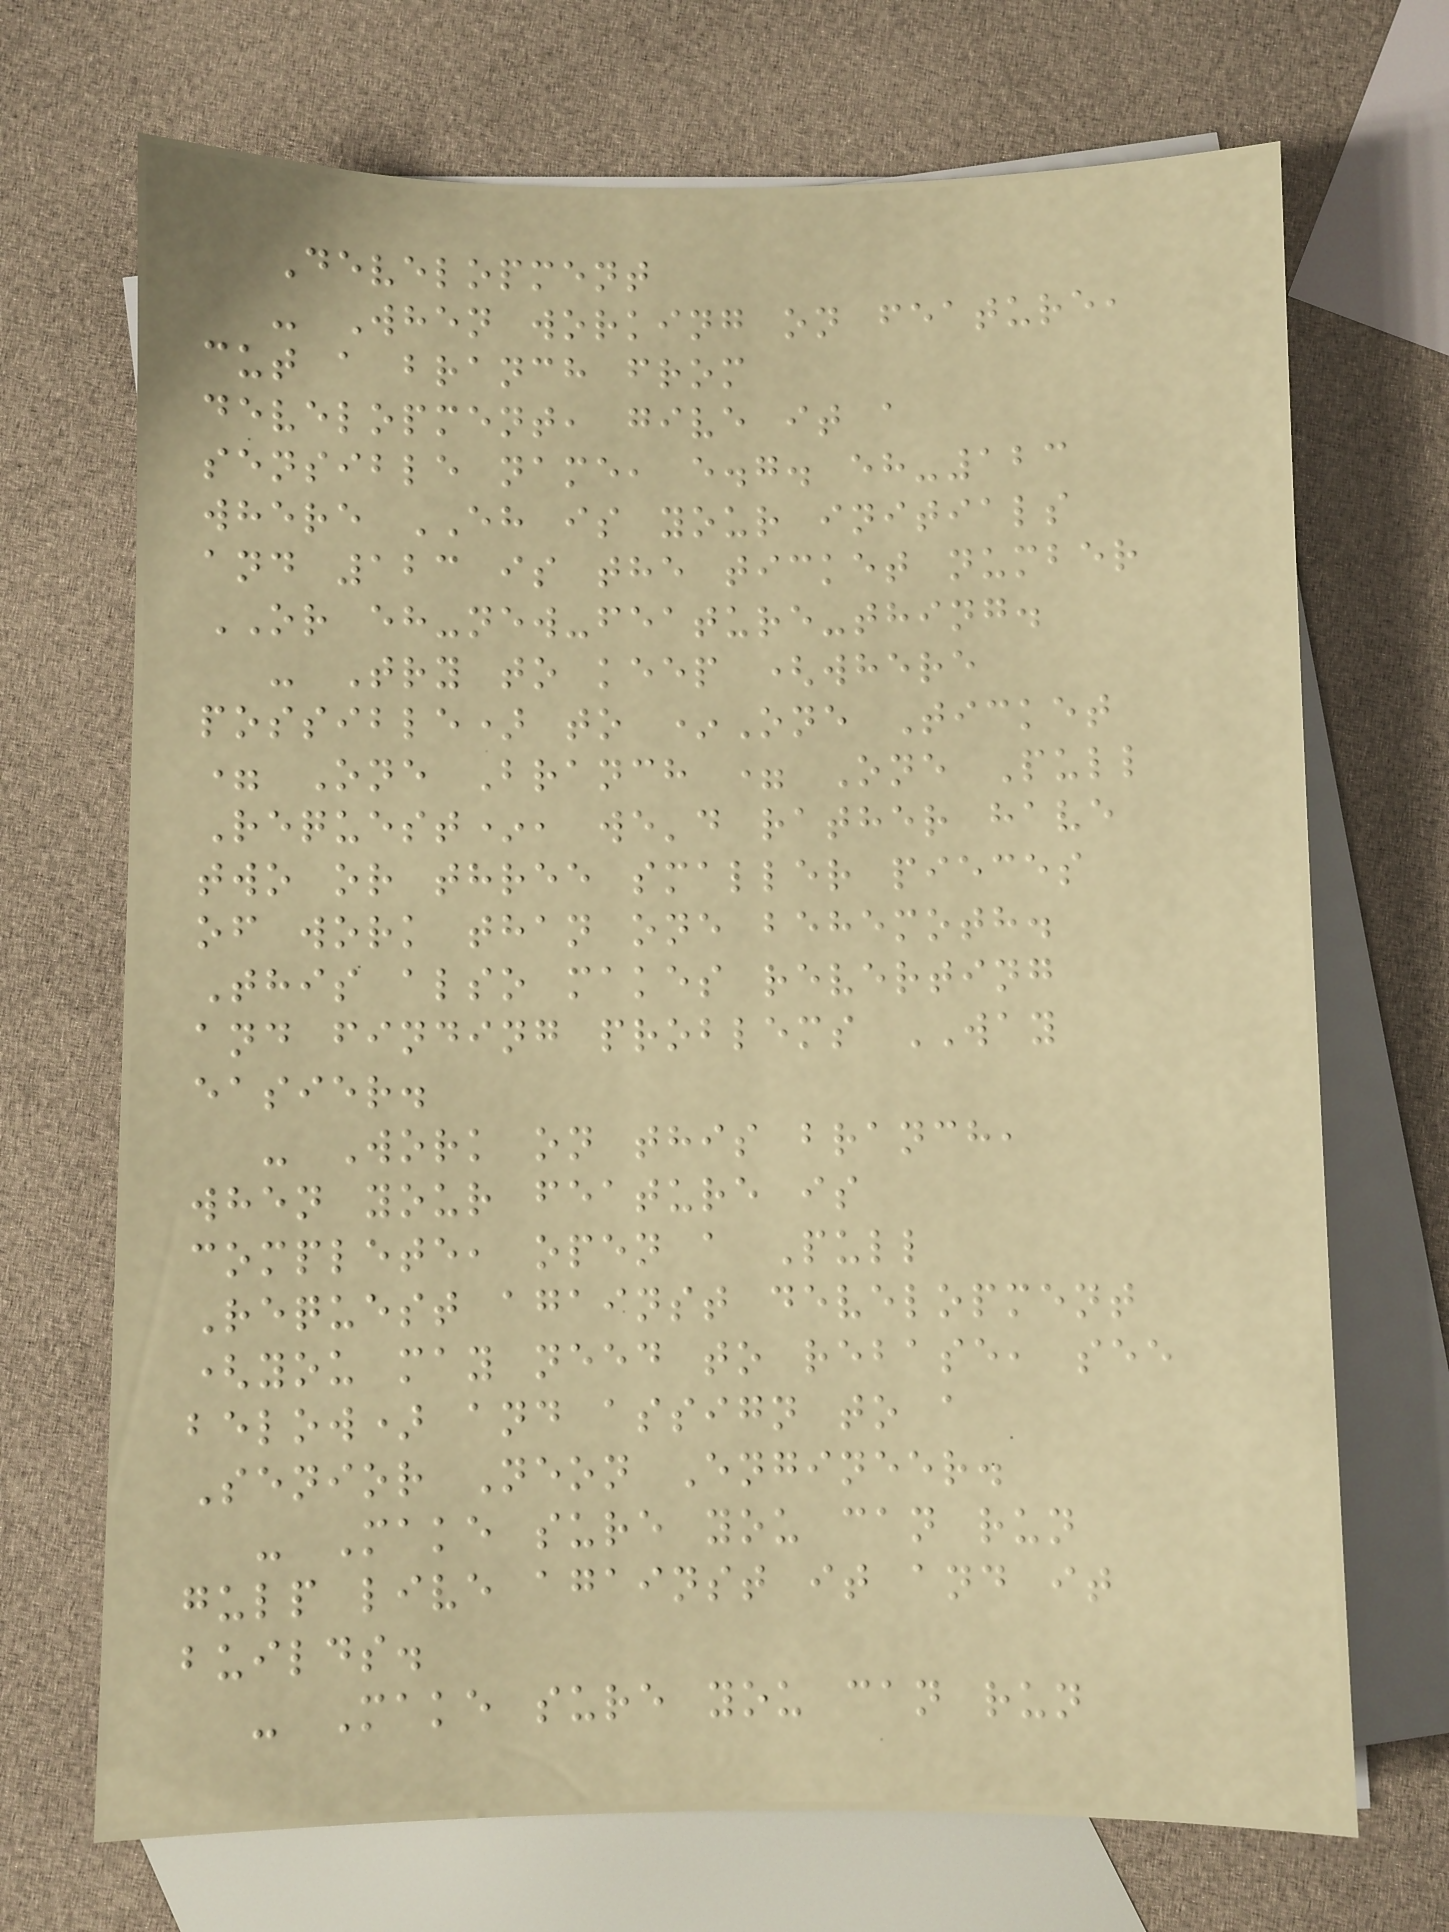Development
- When working on feature,
cut a branch from
development, give it a
sensible name, e.g. eh-123
where EH is your initials
and 123 is the ticket number
OR eh-new-feature-thing.
- Try to keep (where
possible) to *One Ticket
= One Branch = One Pull
Request*, we'd rather have
two or three smaller pieces
of work than one behemoth.
This also makes reverting
and finding problems WAY
easier.
- Work on this branch,
when your feature is
complete, open a Pull
Request against development
(you may need to rebase, see
below) and assign to a
Senior Neon Engineer.
- Make sure you can run
gulp live against it and it
builds.
- Make sure you can run
